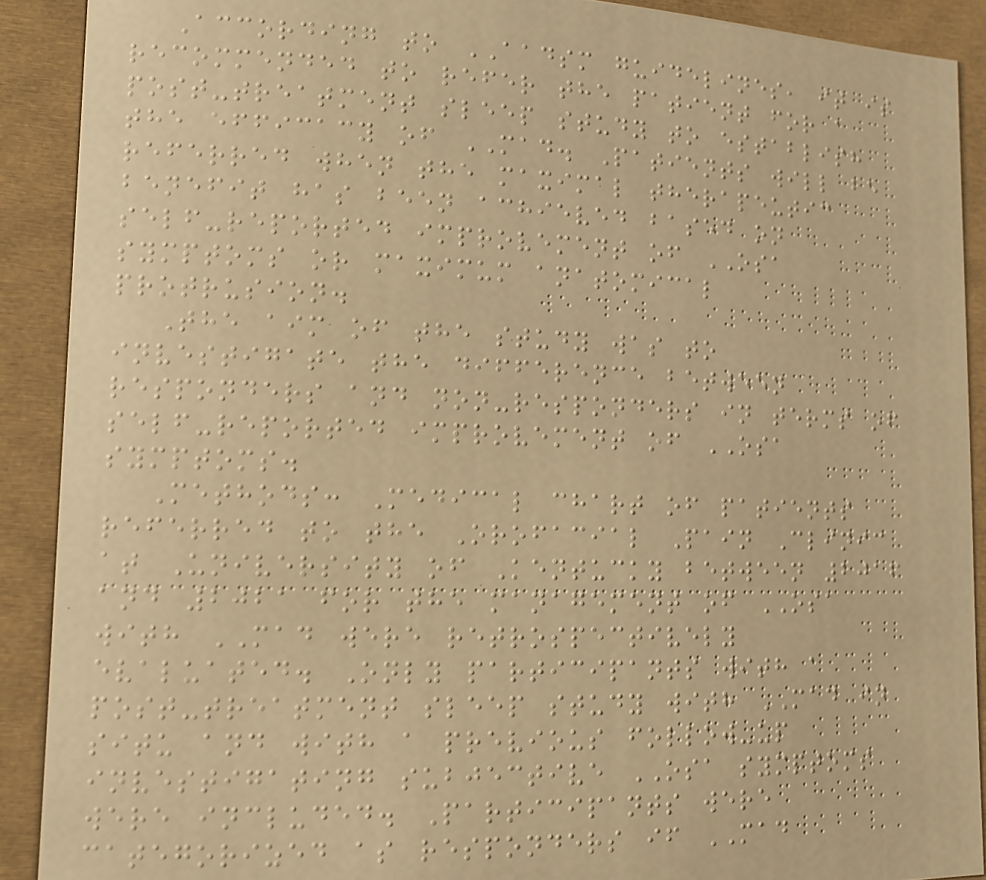According to AADSM guidelines, it is
recommended to refer the patient for a
post-treatment sleep study to establish
the efficacy of MAD. Patients will be
referred when the maximal therapeutic
benefit has been achieved based on
self-reported improvement of OSA
symptoms or maximum anatomical
protrusion.
The aim of the study was to
investigate the difference between
responders and non-responders in terms of
self-reported improvement of OSA
symptoms.
Methods: Medical chart of patients
referred to the Orofacial Pain Clinic
at University of Kentucky between 2016
and 2021 for the management of OSA
with MAD were retrospectively
evaluated. Only participants with a
post-treatment sleep study with MAD in
situ and with a previous follow-up
investigating subjective OSA symptoms
were included. Participants were
categorized as responders if MAD
